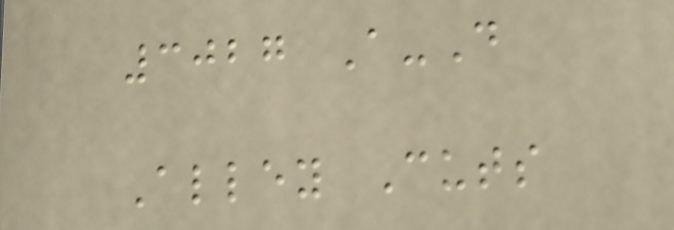3027 A-D
Alley Cuts
